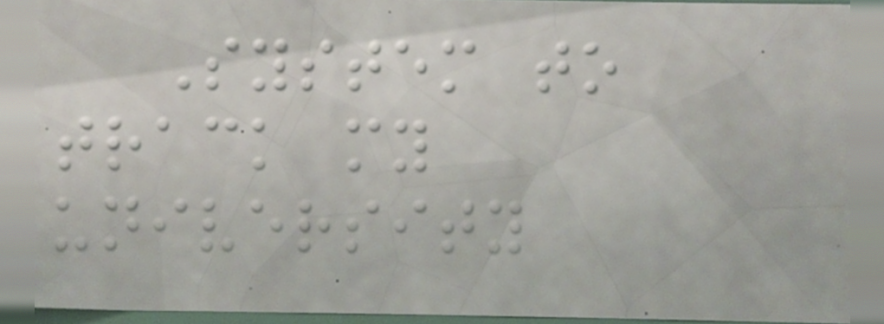System to
track my
university
